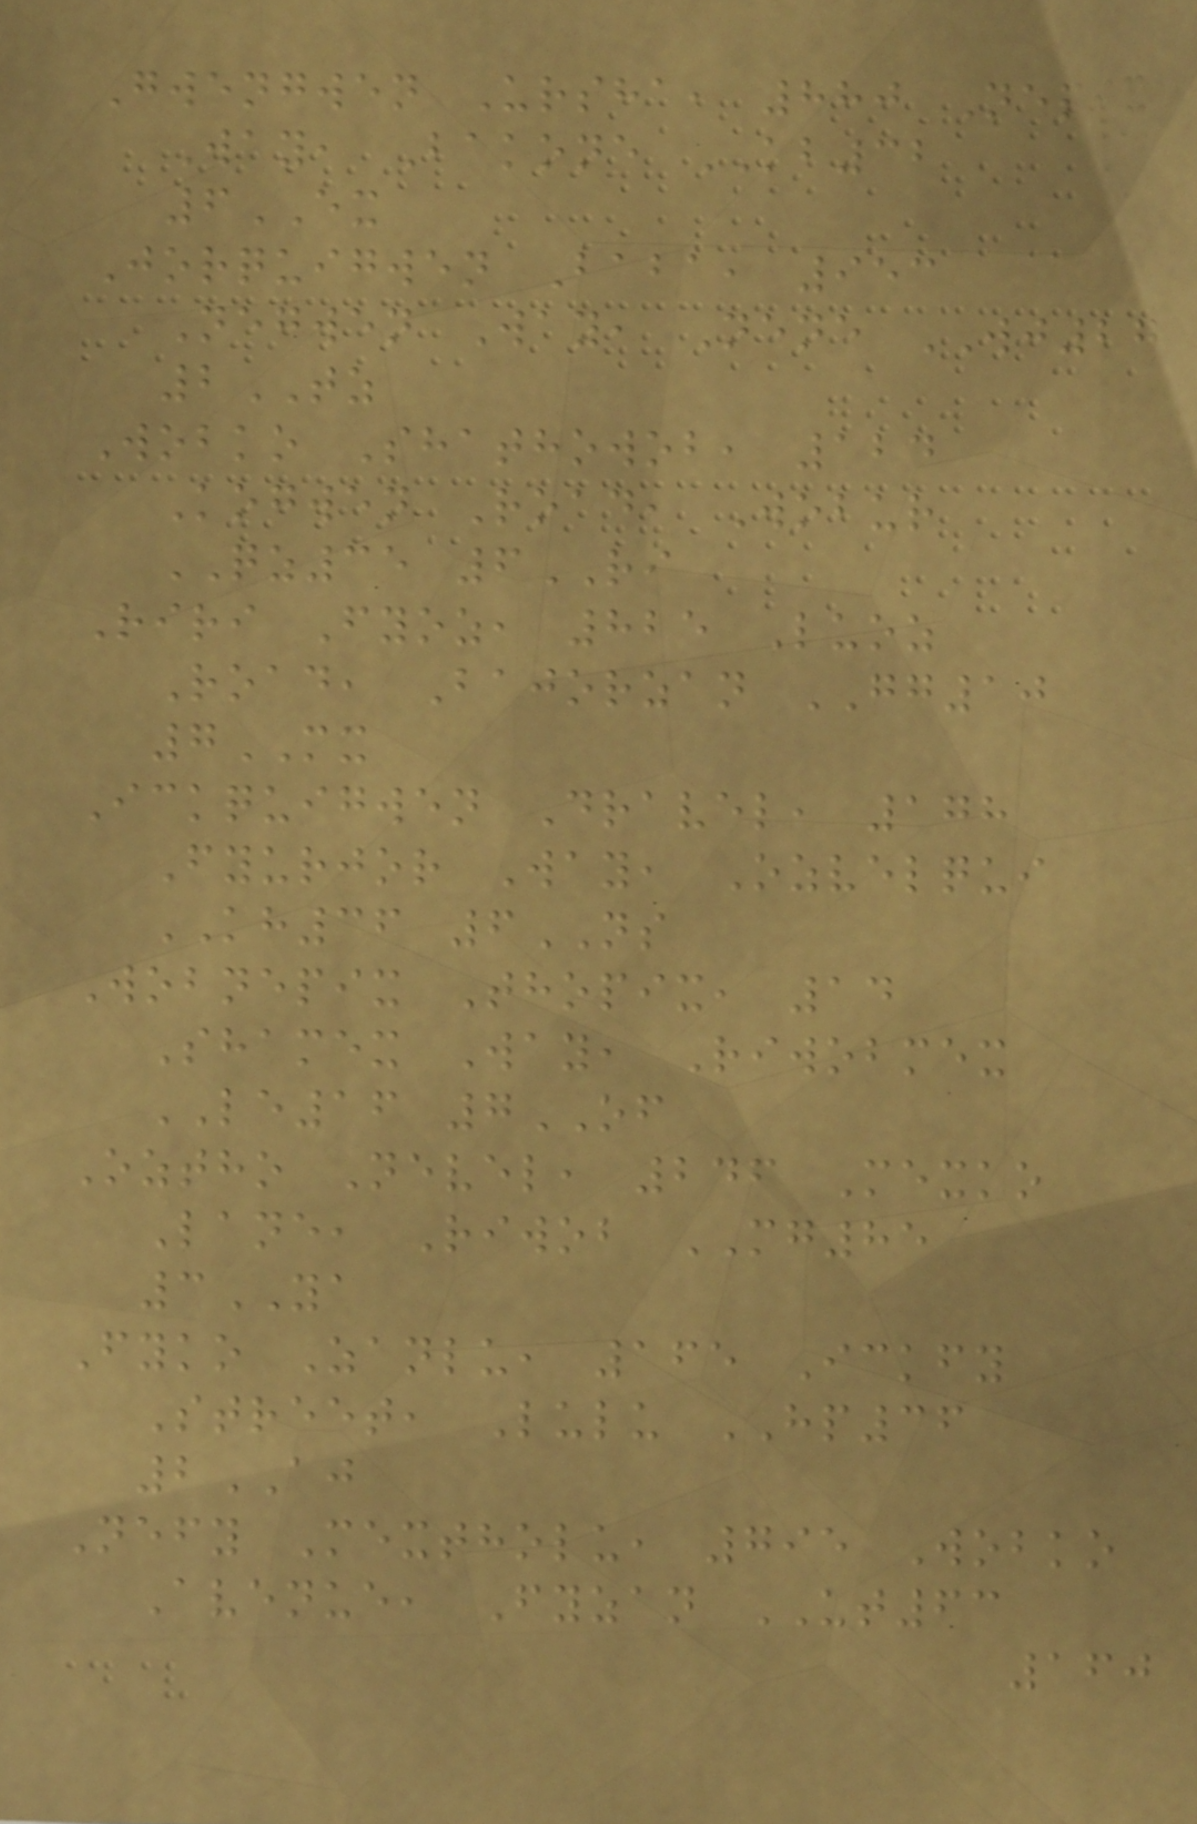Gwengwen Ursha, 880 Nepix
Way, Bakone KB32
6EX
Jorquigwen Baba, 953
Negwen Way, Nene WJ27
2TZ
Wobko Shathowob, 124
Kogwen Road, Wobur
QZ35 6RI
Riri Fyoz, 825 Luoz
Road, Bajorzan GG10
7MX
Ickquigwen Dravel, 178
Fyurjor Way, Ozvelqui
KH36 6NS
Wobnepix Thopix, 14
Shamex Way, Riwobmex
LE16 7OF
Oztho Nevel, 246 Mexko
Lane, Riwob MG85
3YA
Fyko Zanlu, 165 Ickfy
Street, Lulu HP36
2AJ
Nefy Mextholu, 795 Wobko
Avenue, Fyzan UT63
160
